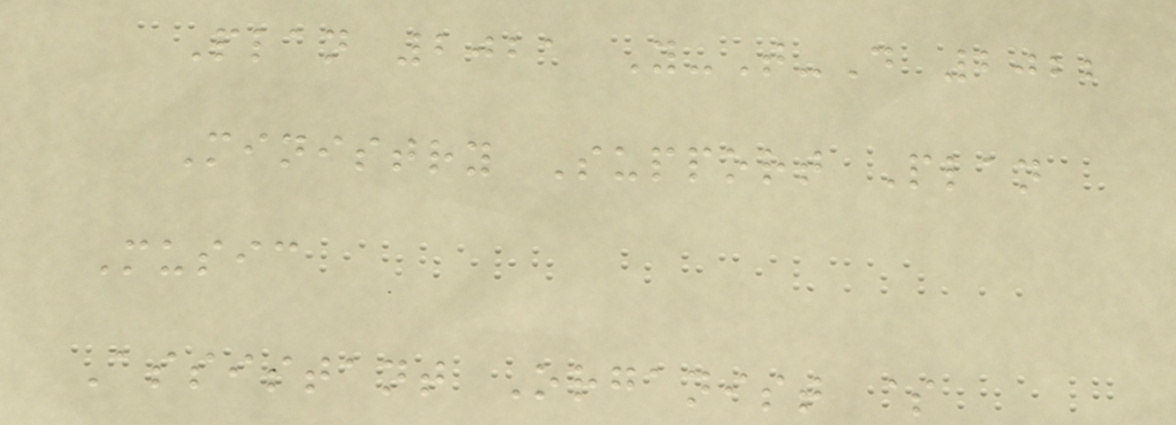Plan 2021 Y-T-D 2022
Ministry Support Plan
Music
Assistant Organist $
